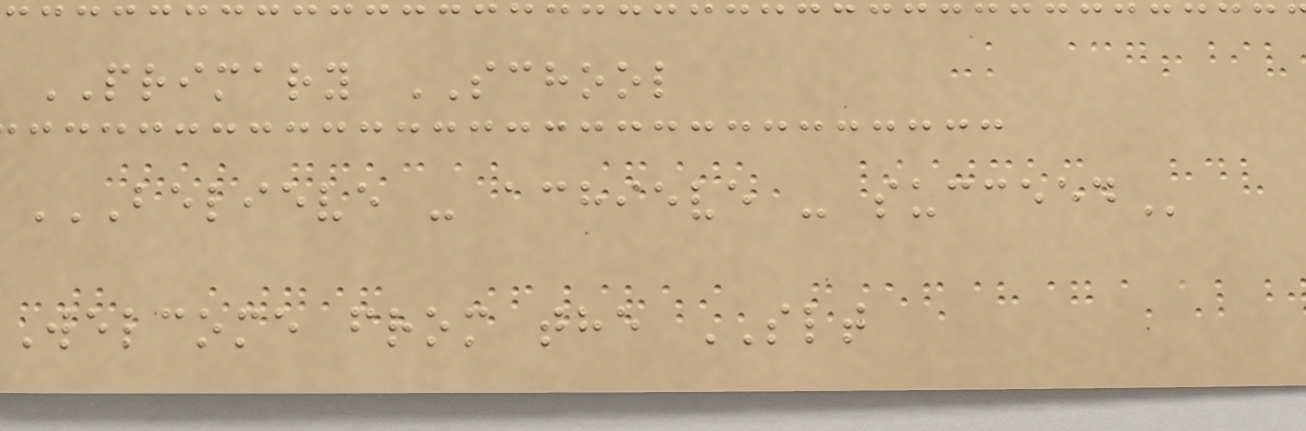PRIMARY SCHOOL
BELIEVE - ACHIEVE - SUCCEED
Welcome from the SLT
